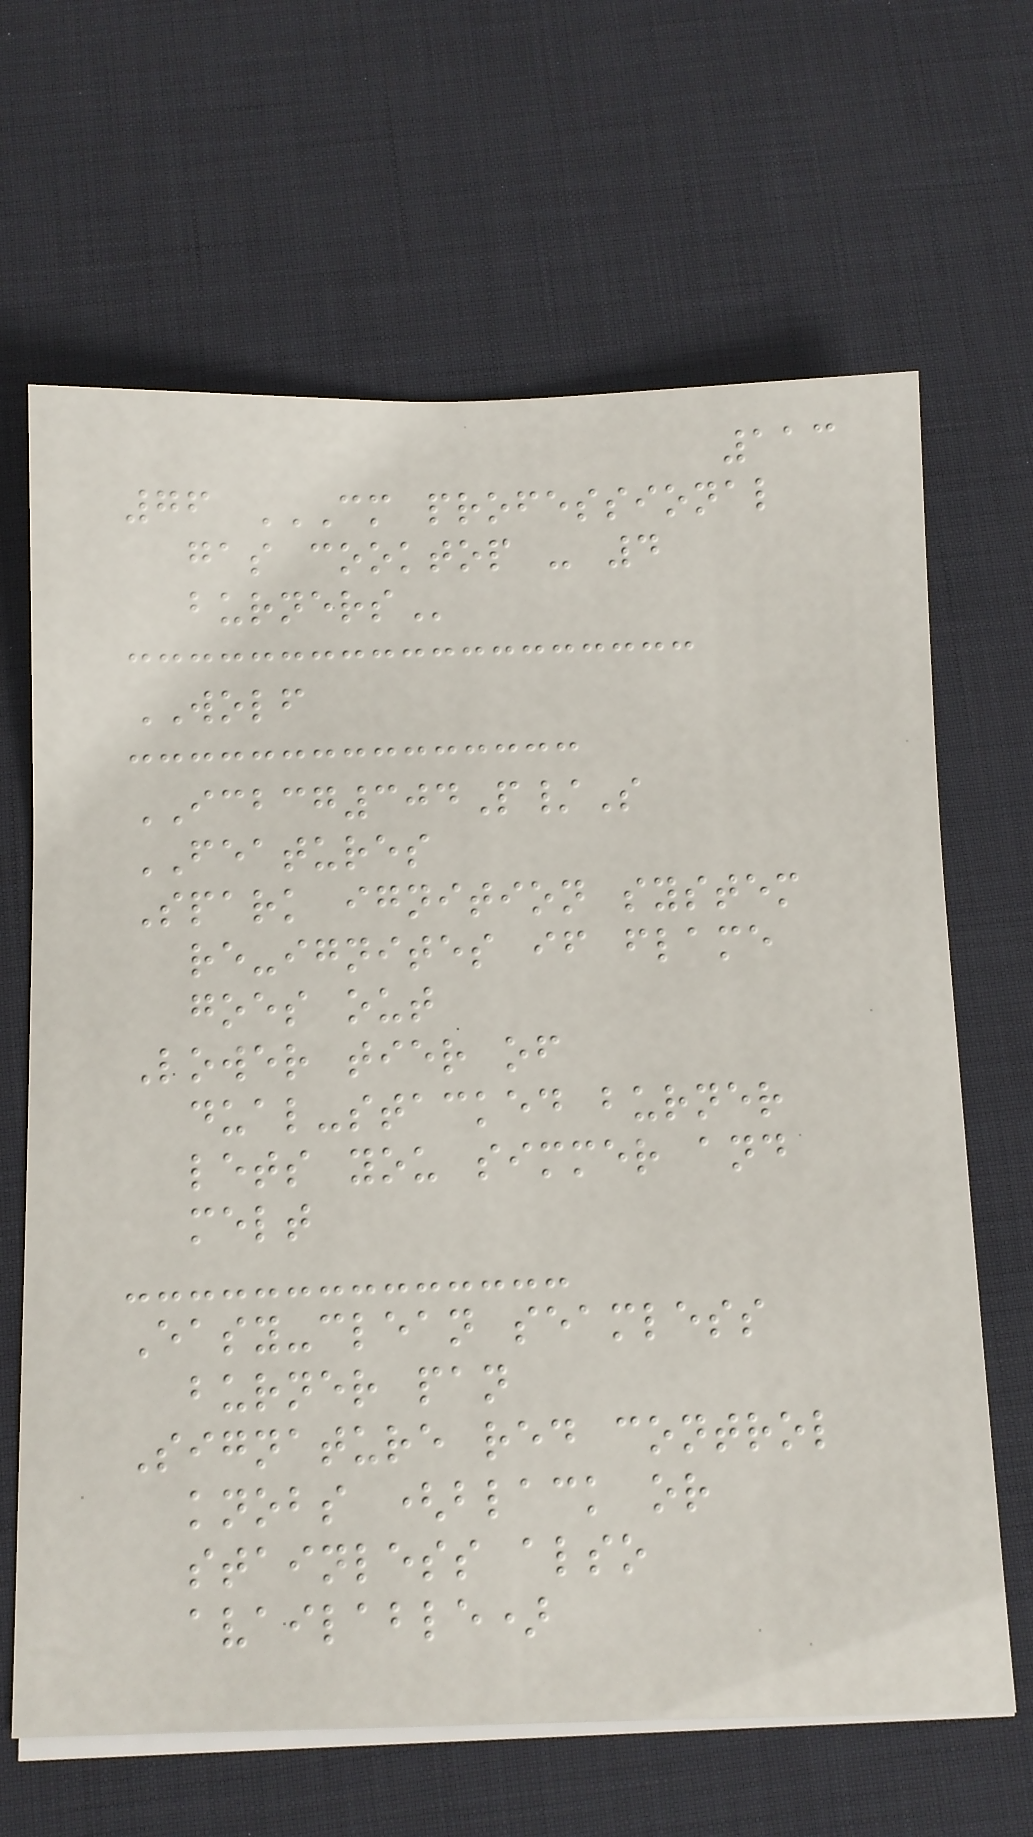113
76 CM PROFESSIONAL
GAS COOKTOP - 4
BURNERS
WOLF
ICBCG304P/S
FEATURES
Spark ignition system
re-ignites if flame
goes out
Lower tier of
dual-stacked burner
lets you simmer and
melt
Easy-clean seamless
burner pan
Signature red control
knobs (black or
stainless also
available)
